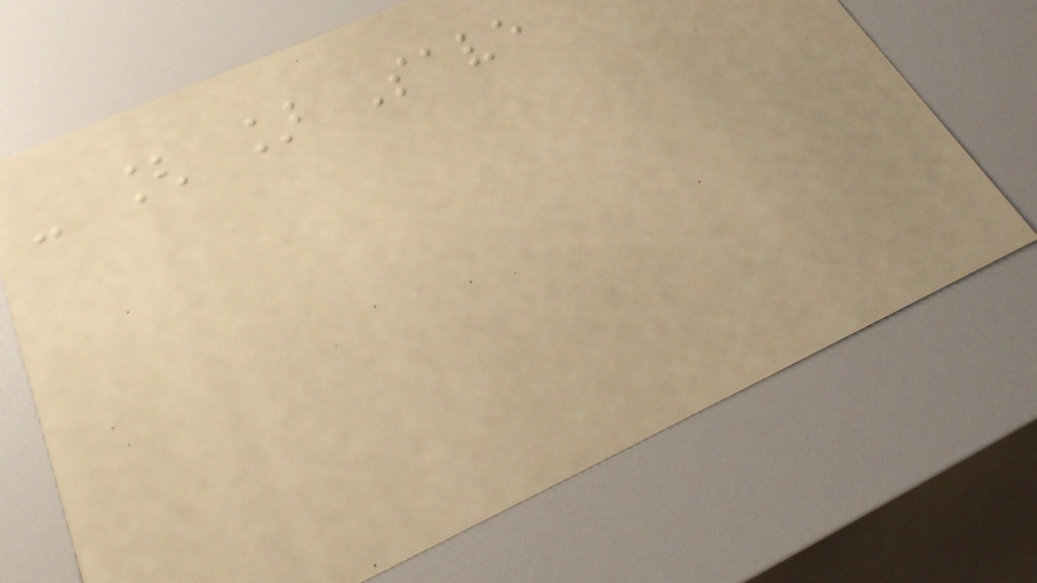- [ ] Save
